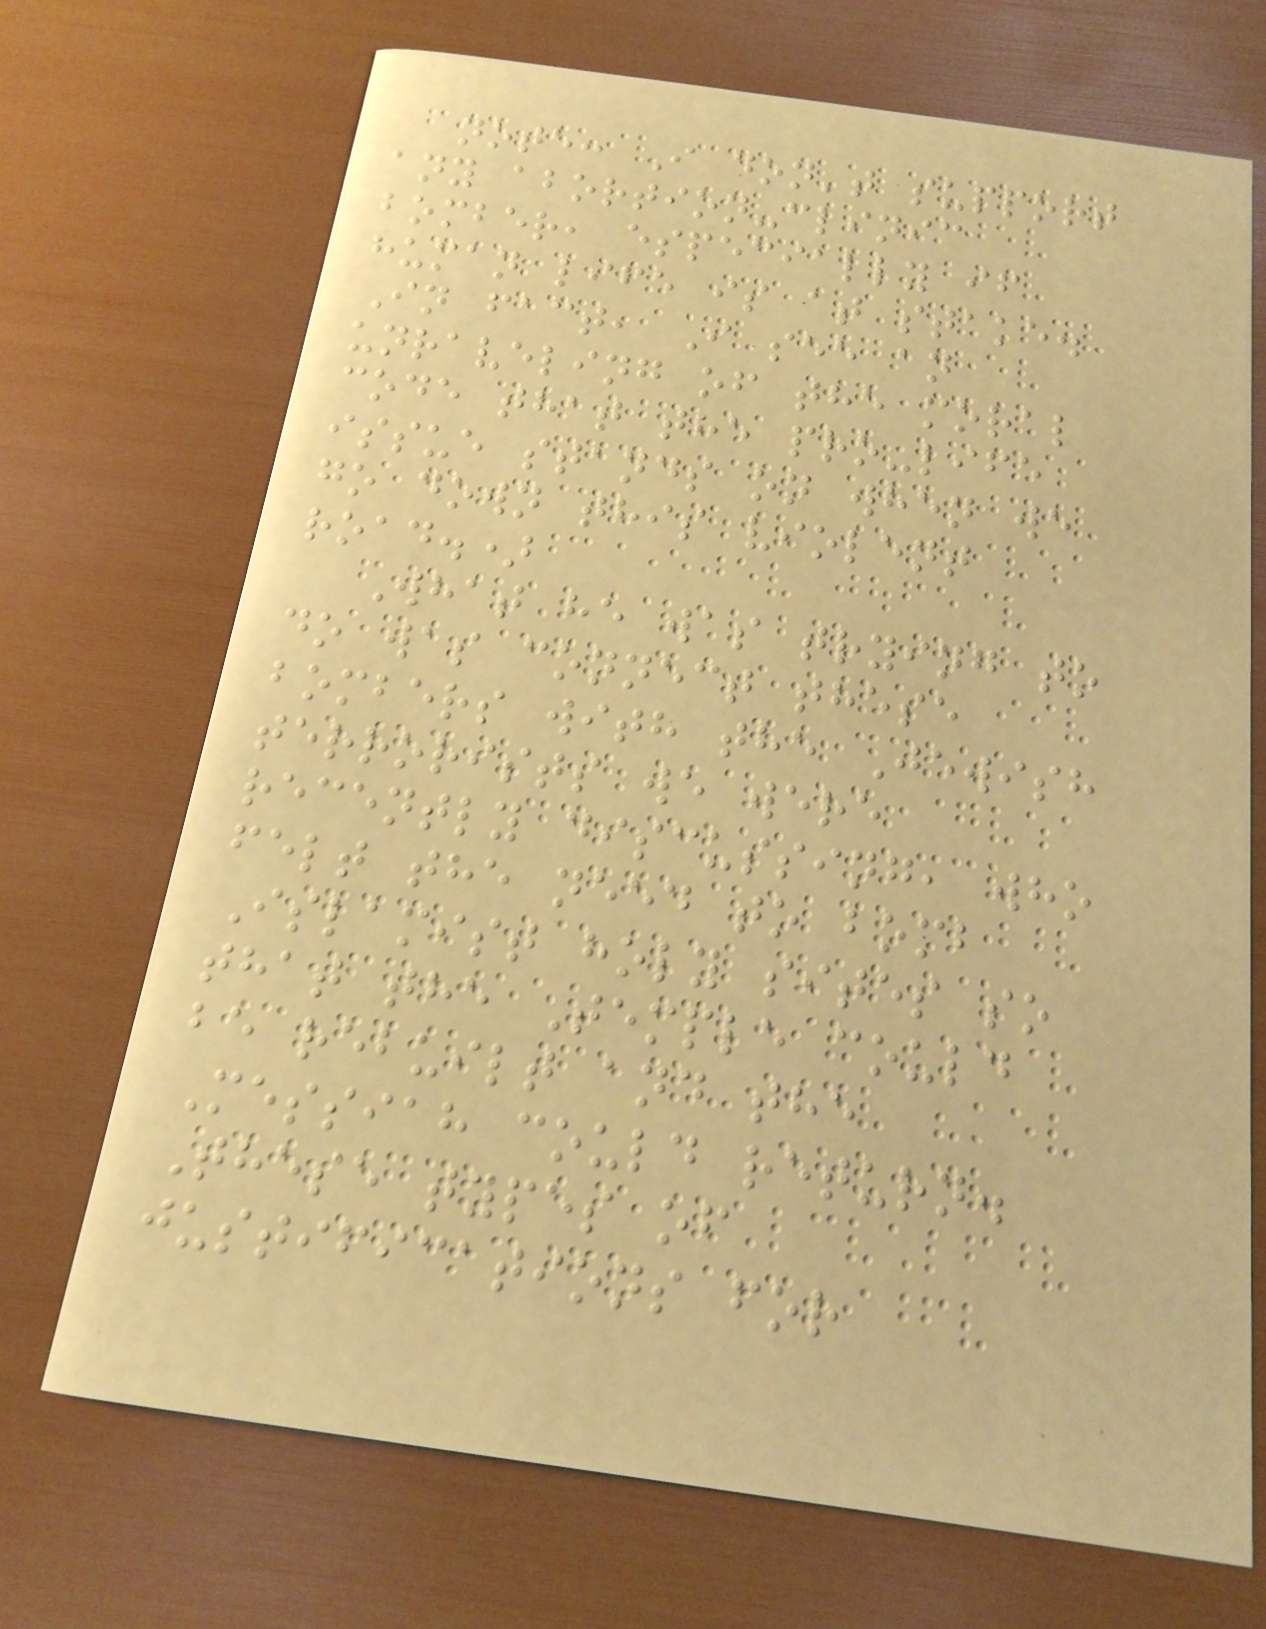note: I don't support
any abortion-clinic
bomber, especially if
human life is at stake.
In fact, I see an
unraveling of the moral
code that the pro-life
issue stands on when we
go down this violent
road.)
What he was trying to
do was connect these
bombers with the Jewish
terrorists we were
recently discussing, who
felt the need to bomb
Islamist holy sites so
that the Temple could
be rebuilt and the
Messiah could return.
These types of
justifications for
